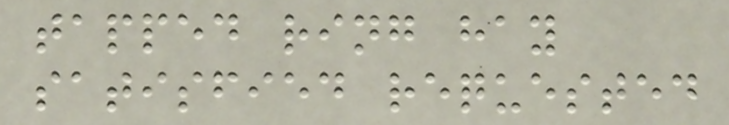tapped ring hay
satisfied requested
